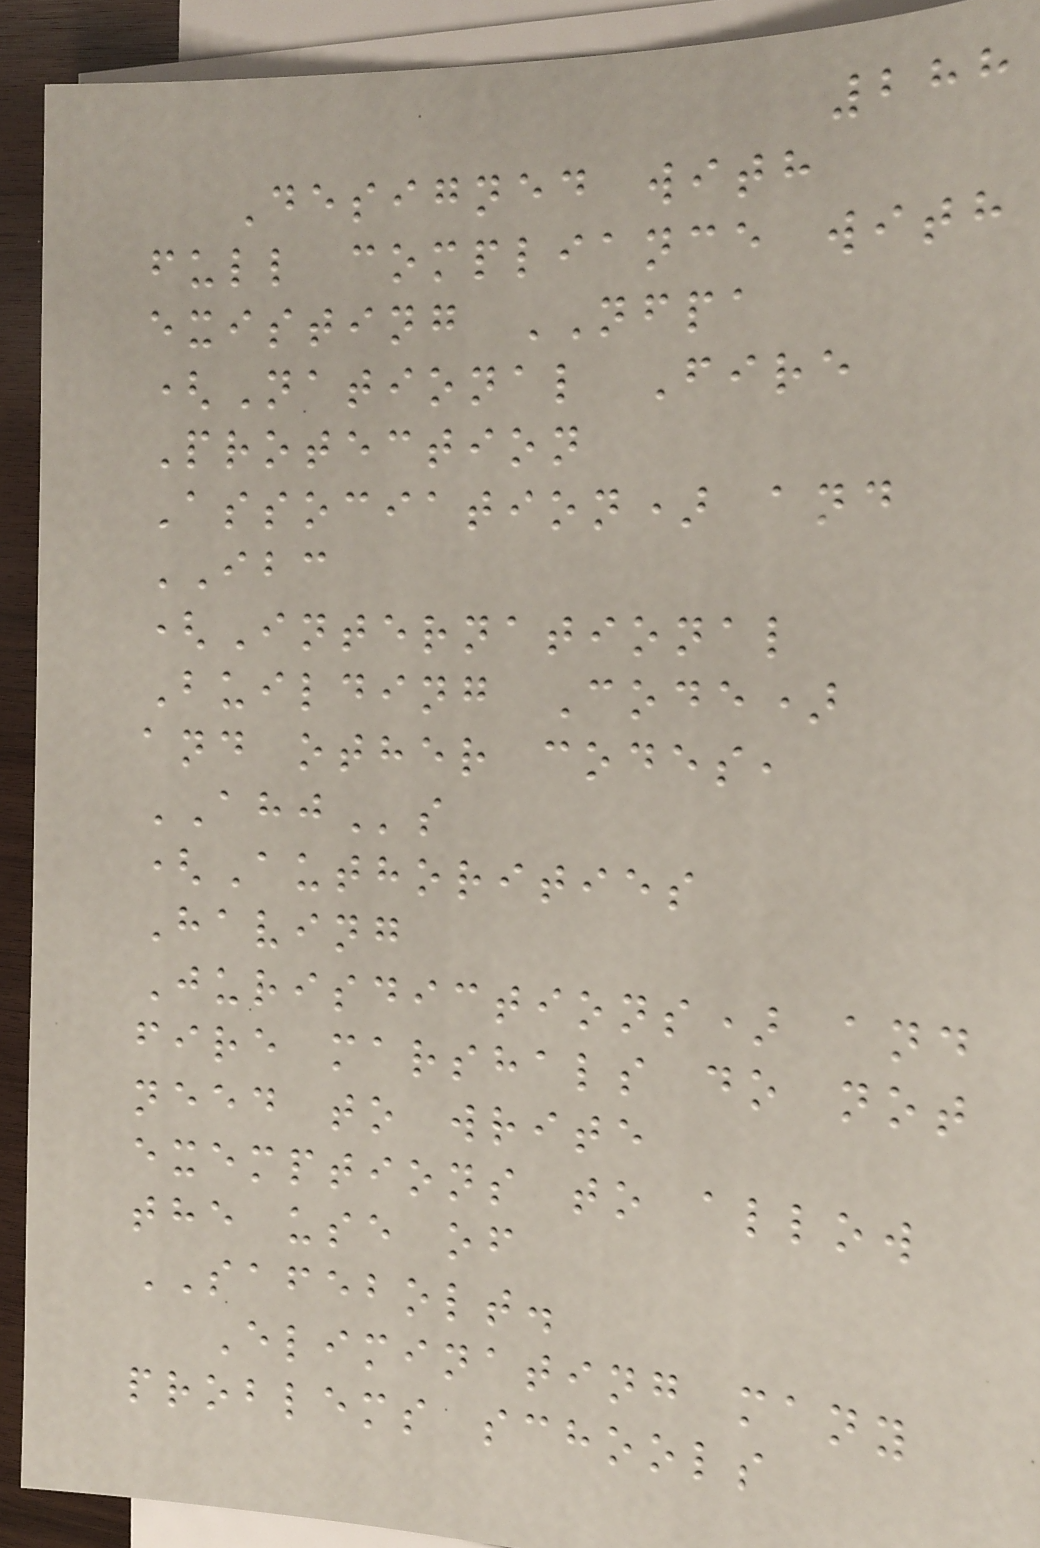288
Designed with
full compliance with
existing NFPA
(National Fire
Protection
Association) and
IBC
(International
Building Code)
and other codes,
AHJs
(Authorities
Having
Jurisdictions) and
fire marshals do not
need to write
exemptions to allow
the use of
SAFEBOLT.
Eliminating many
problems schools
